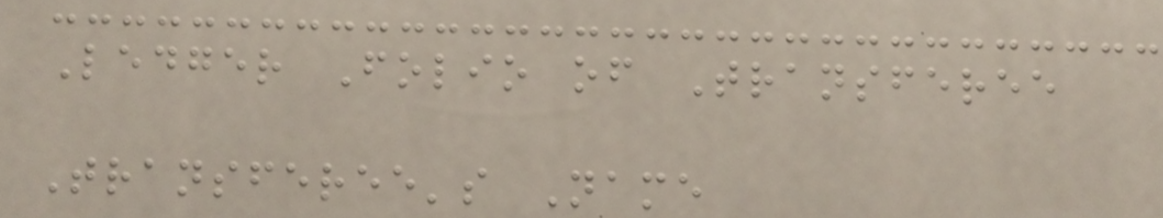Ledger Folio of Transferee
Transferee's Name
